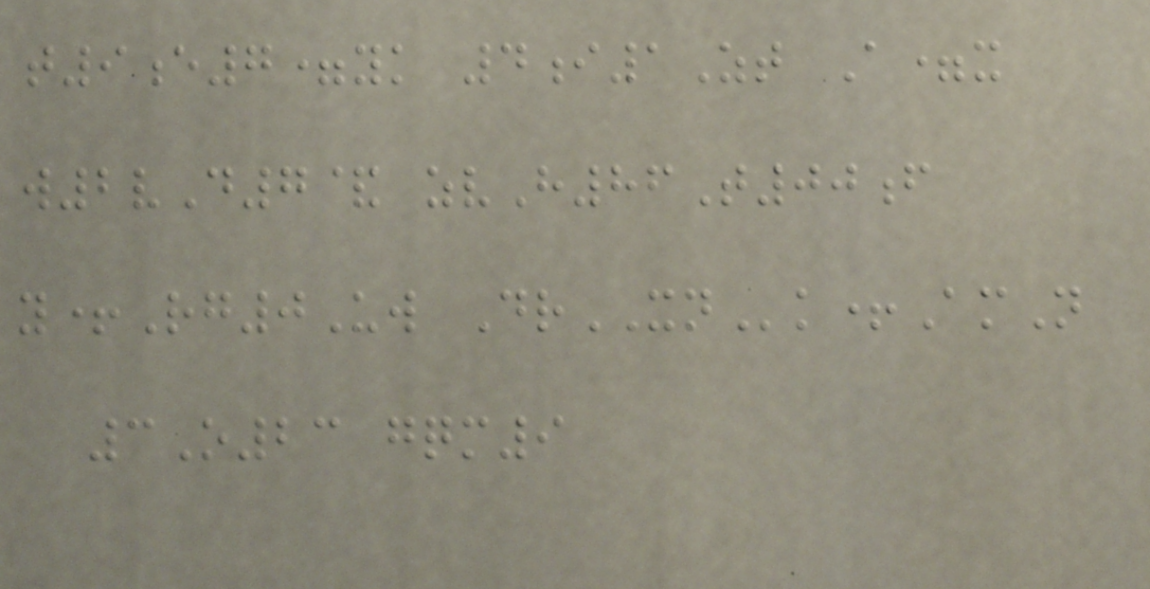t9e7=yk 4i1Zt A=x
w2vD7& zvH86T00f
y+Rg0Uw DrXNk+AmN
3O23 gqm9
